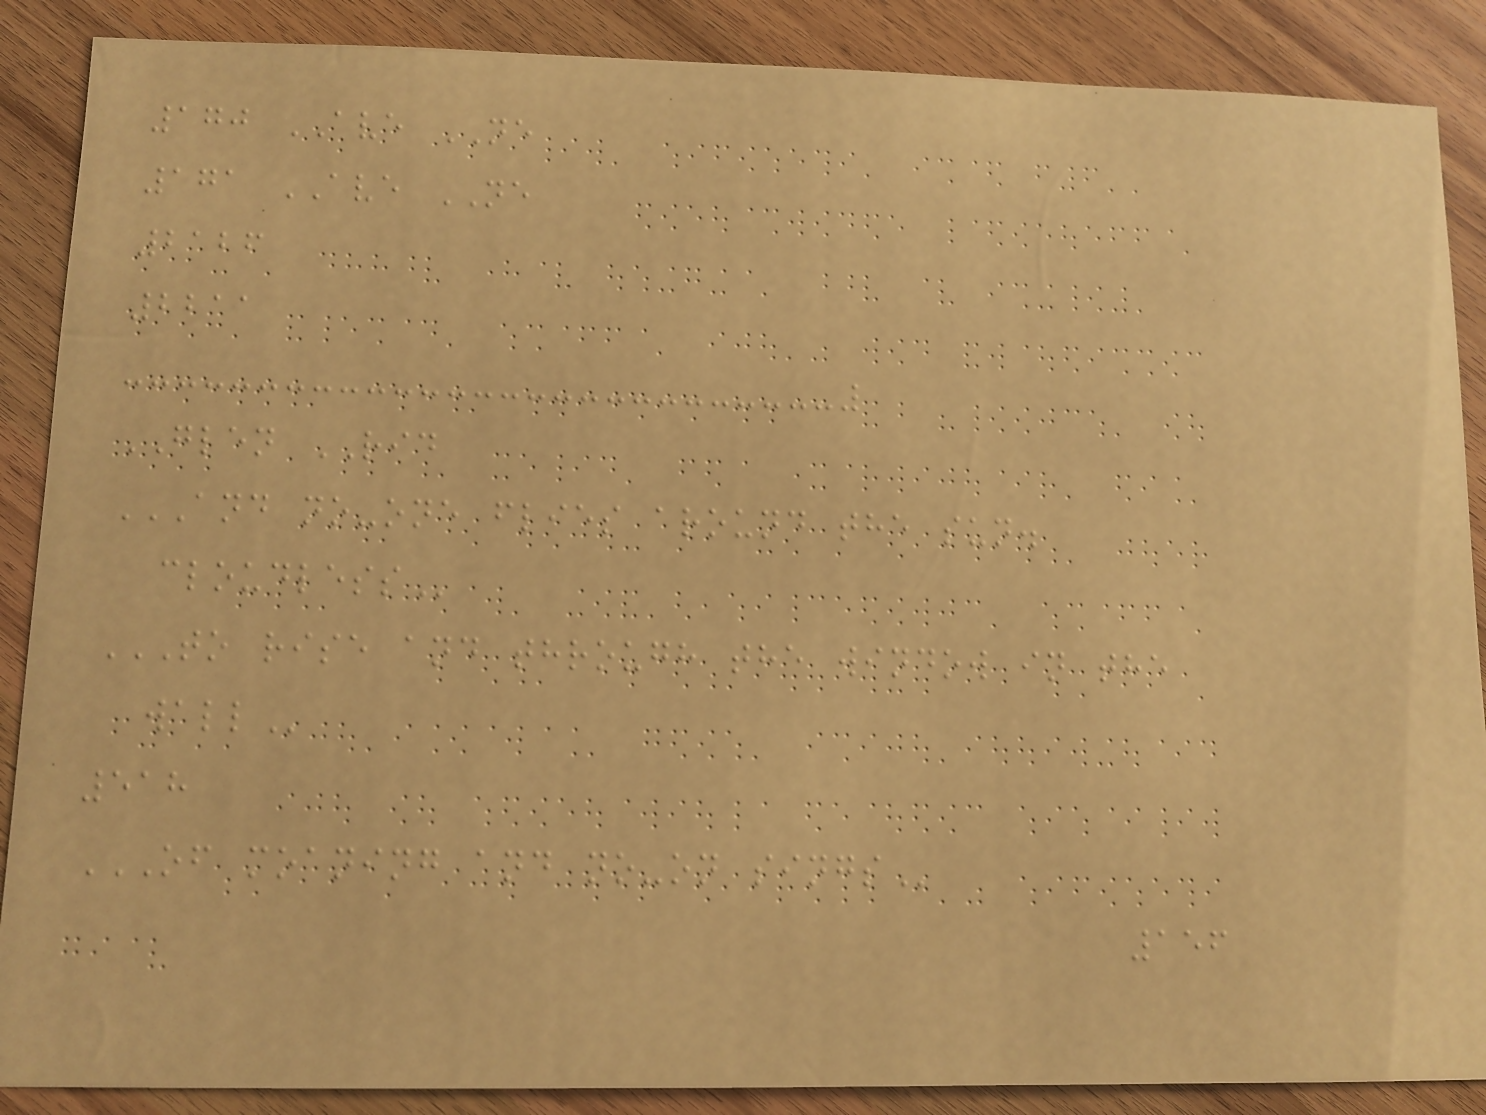170 AVE NE
171 AVE NE
2126
2211
GLEN RID
AND NO-ONE FLIES AROUND THE SUN.
CLOUDLESS
TO RISE AND THROUGH THE WINDOW IN THE
WALL
518
OF MOANING AND NO-ON SINGS
156
